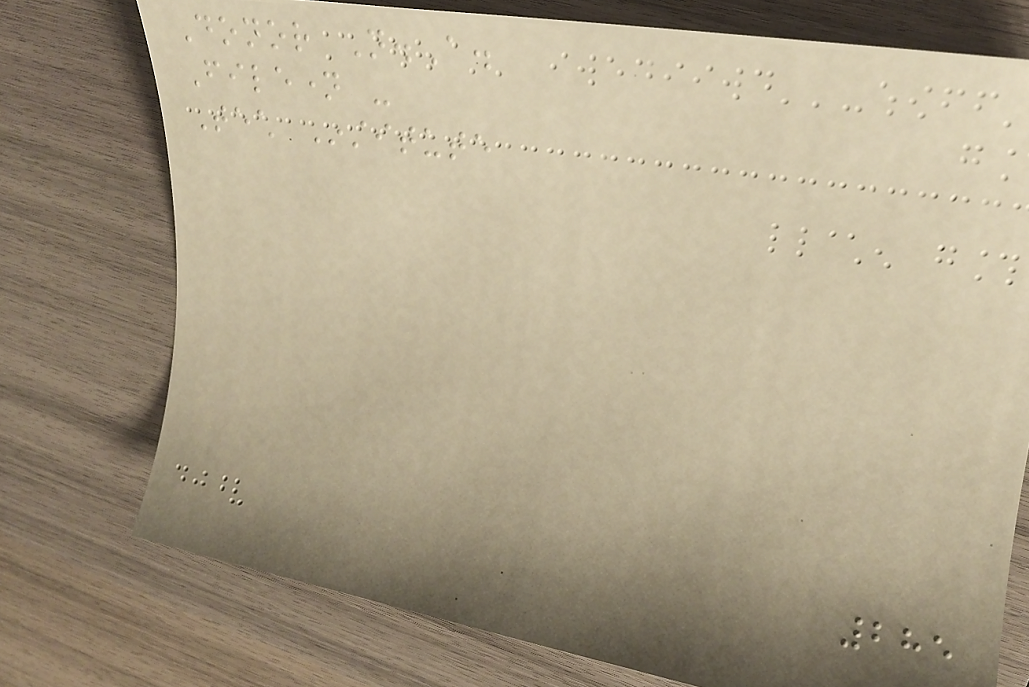Donor N.A.
Filename -
Tech Institute
285
